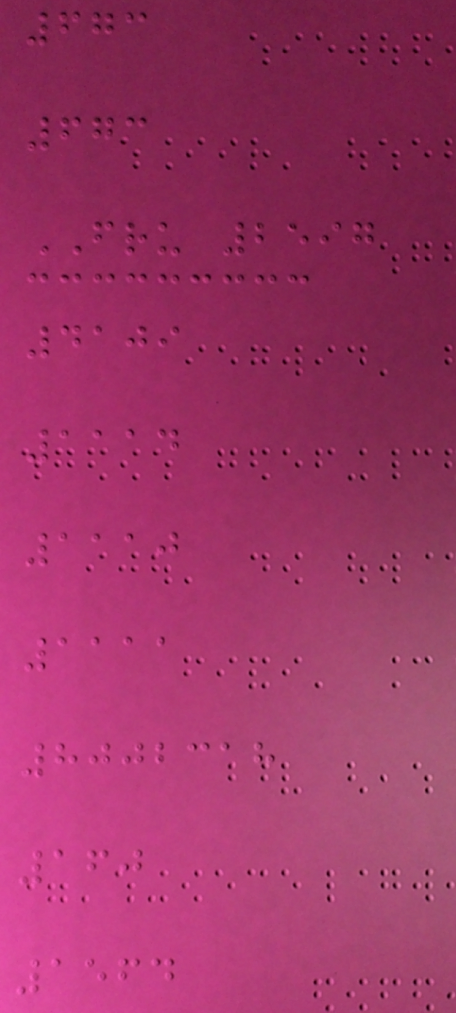673
673
FRU 2597
4109
1114
1110
1111
8002318
160
1564
